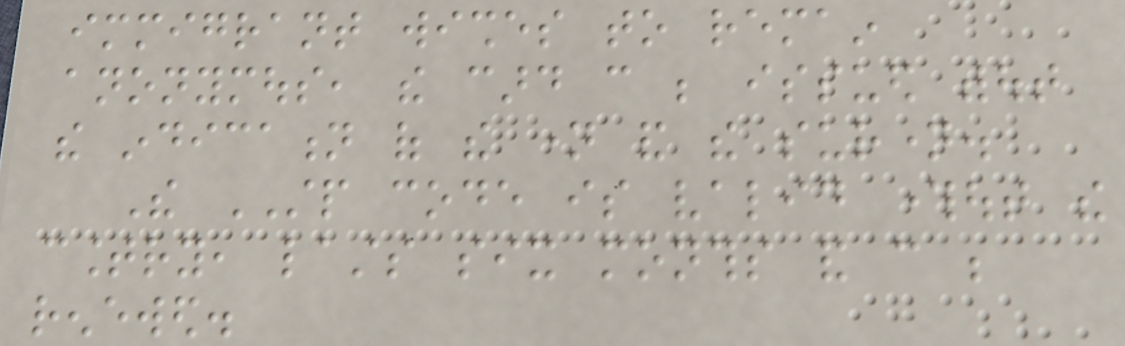immigrant wishes to remain
anonymous, the card can be issued without
the indication of the name and the surname.
The STP code is valid throughout the
country, lasts six months and can be
renewed.
